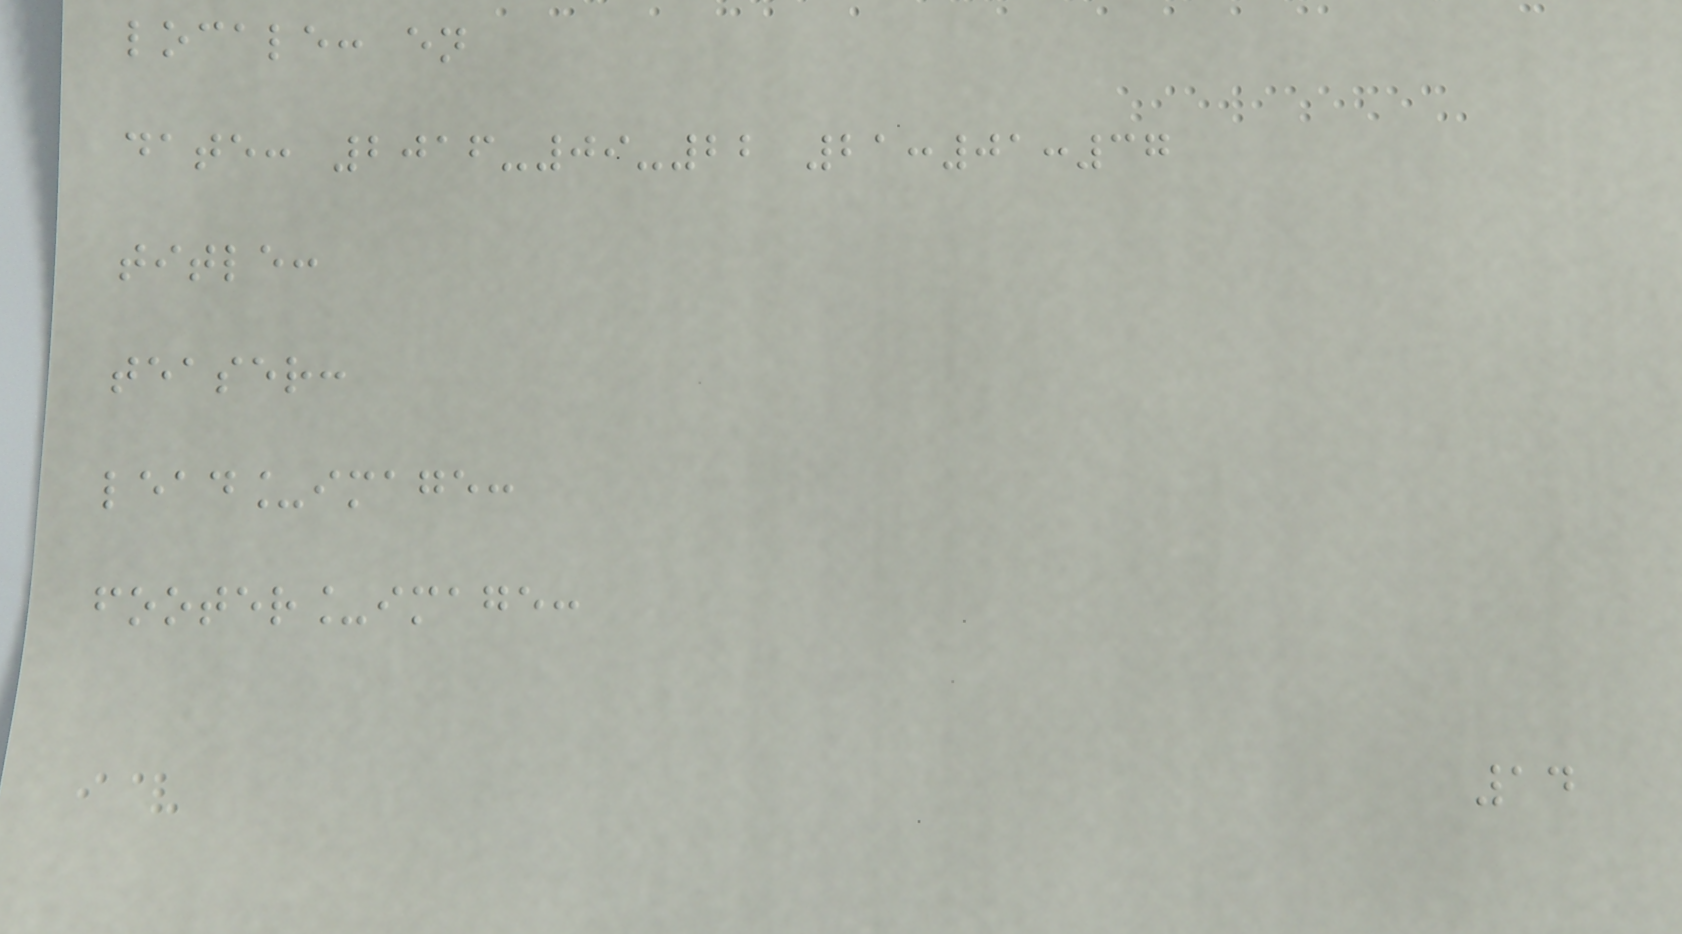locale: en
date: 2016-09-22 21:01:37
title:
teaser:
lead_image:
footer_image:
14
